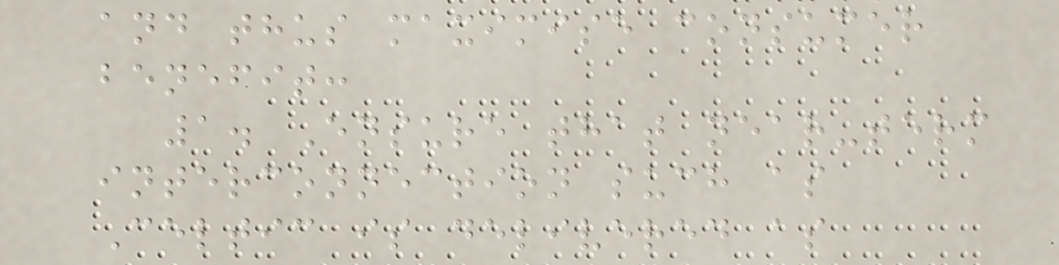and thus maximise consumer
benefit:
1. Ensure that near-term
interconnection such as
Celtic is delivered as
